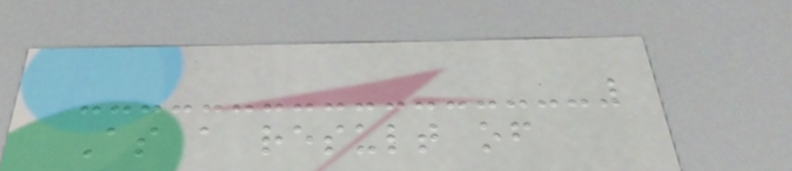As a result of
